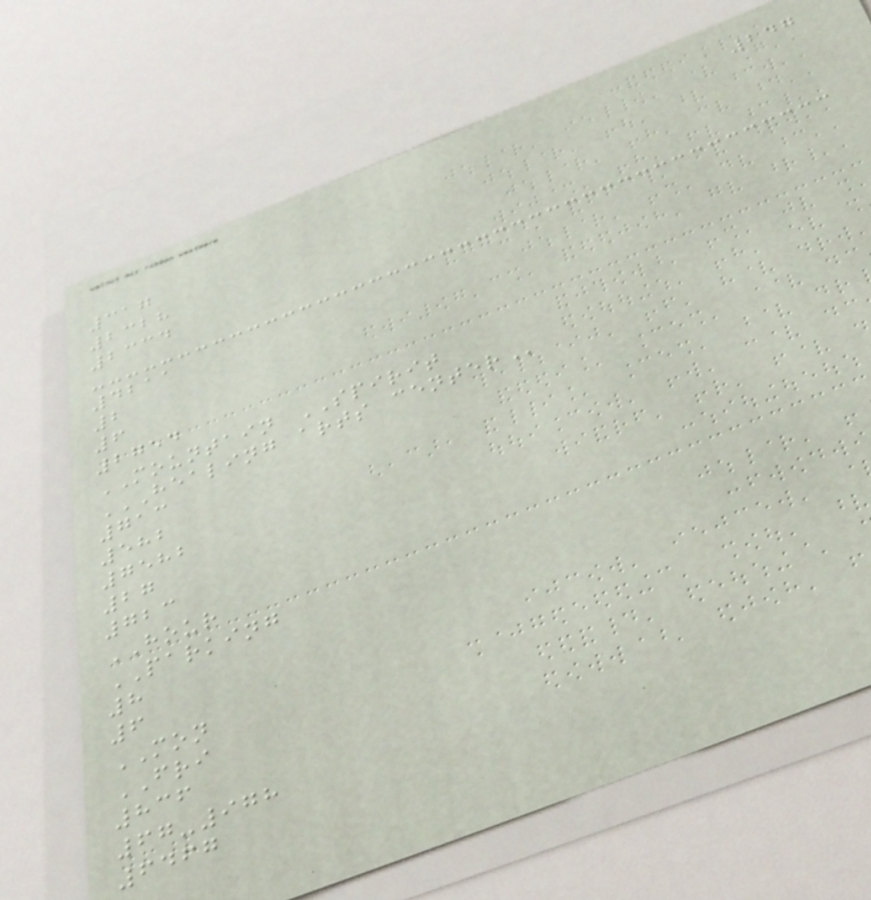247
317
2328
2334
4211
2
6
2754
MOUNTAIN SPIRIT
HEALING ARTS CENTER
713
582
7582
27
723
HOUR
PARKING
8
6
MON
FRI
836
67-978
6467
